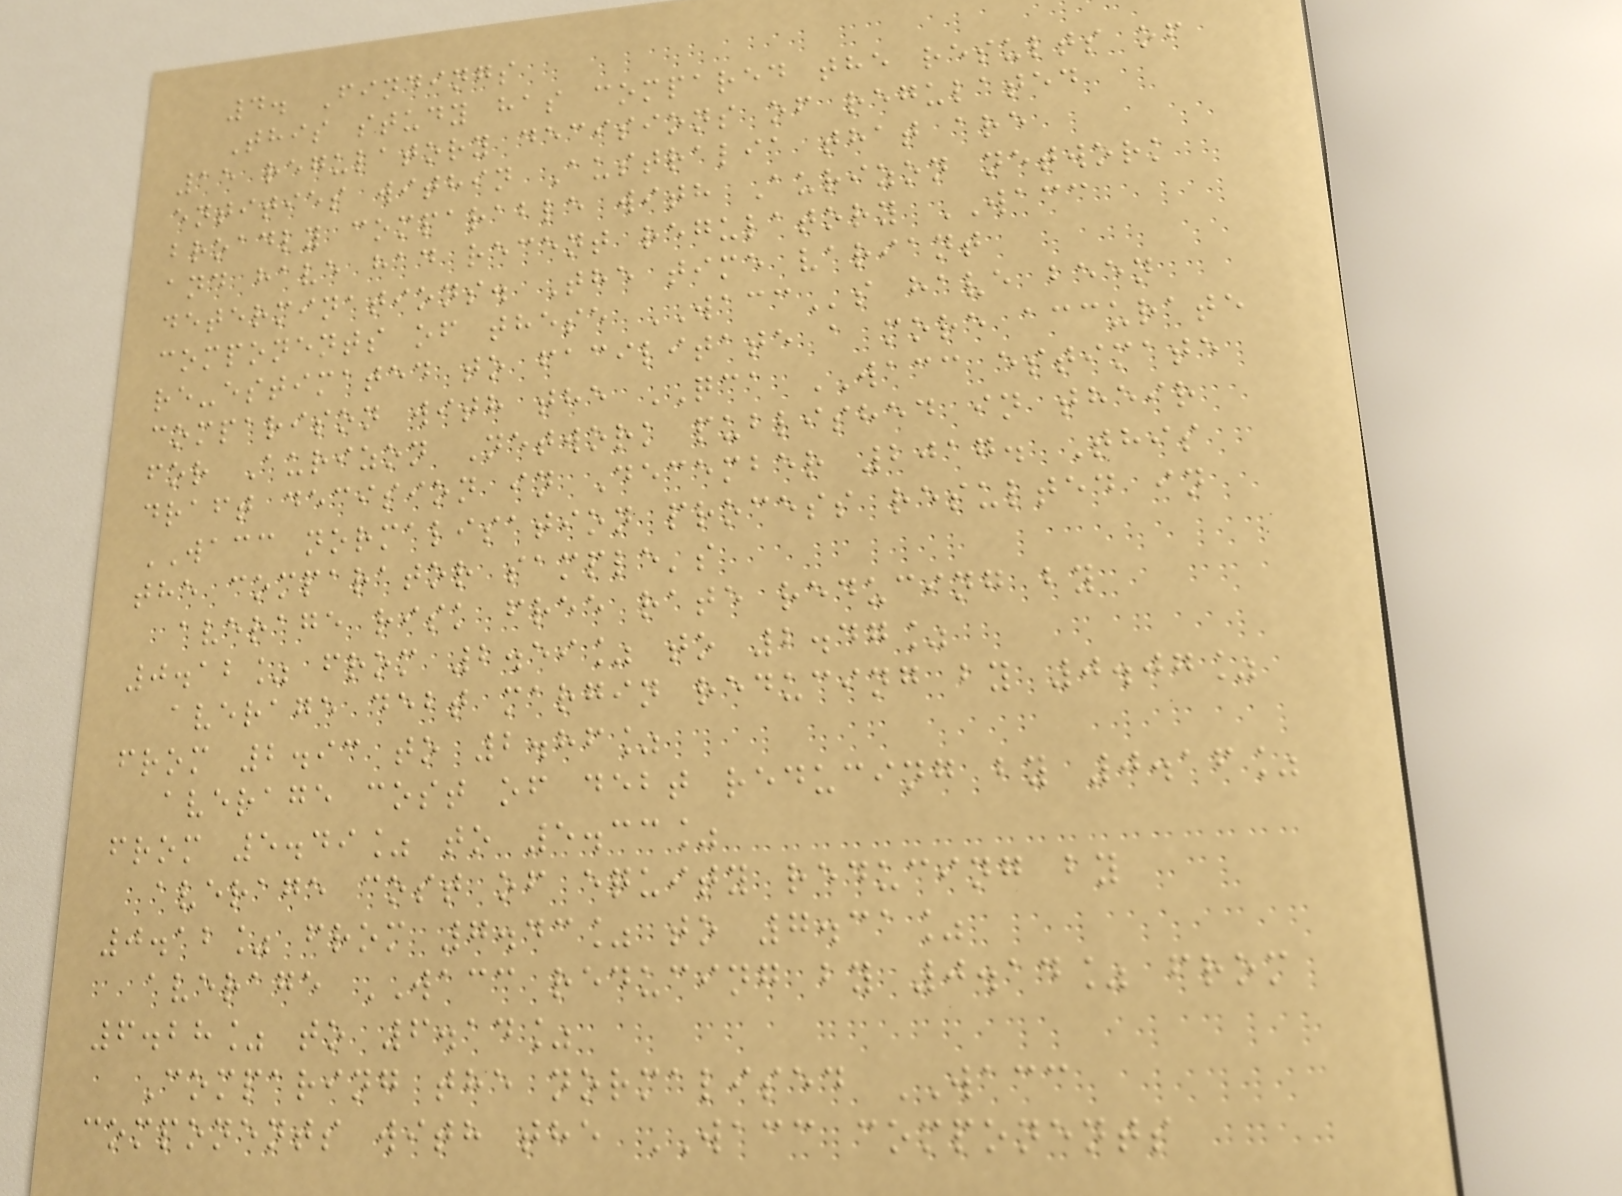4. Findings
This study has compared the results of
15 regulatory decisions of regulated
entities within Australia that are
broadly comparable with Aurizon network
and have had recent regulatory WACC
determinations. The time variant
components of these WACCs have been
re-estimated to facilitate a more accurate
comparison with the QCA WACC estimate
for Aurizon Network published in their
draft decision in December 2017. This
WACC normalisation process resulted in
the comparator sample's
average risk free rate reducing by
0.12% from 2.59% to 2.47%
average debt margin reducing by 0.07%
from 2.93 to 2.86%
average cost of debt reducing by 0.16%
from 5.49% to 5.33%
average cost of equity reducing by
0.12% from 7.43% to 7.31%
average WACC reducing by 0.14% from
6.28% to 6.14%
Comparing the normalised WACC
components with the WACC components
